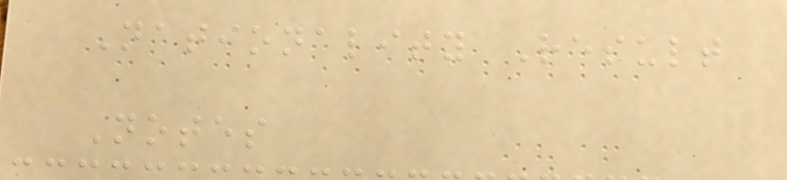Nationality Result
Notes
